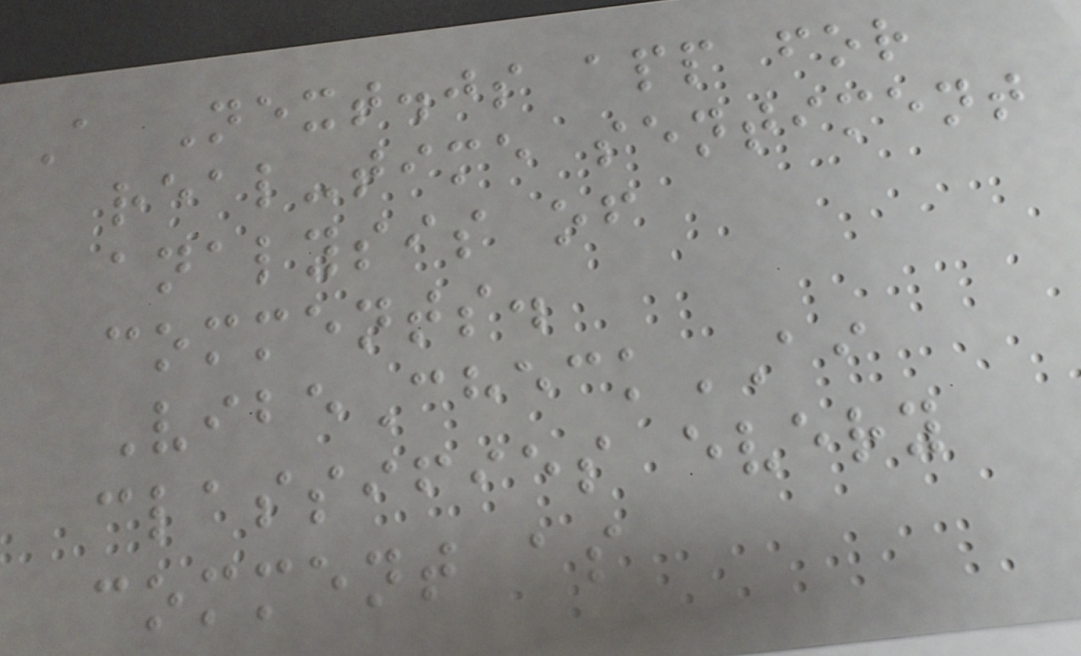A Next.js app for
real-time sentiment
analysis of
comments.
VibeCheckAI
classifies every
comment as
